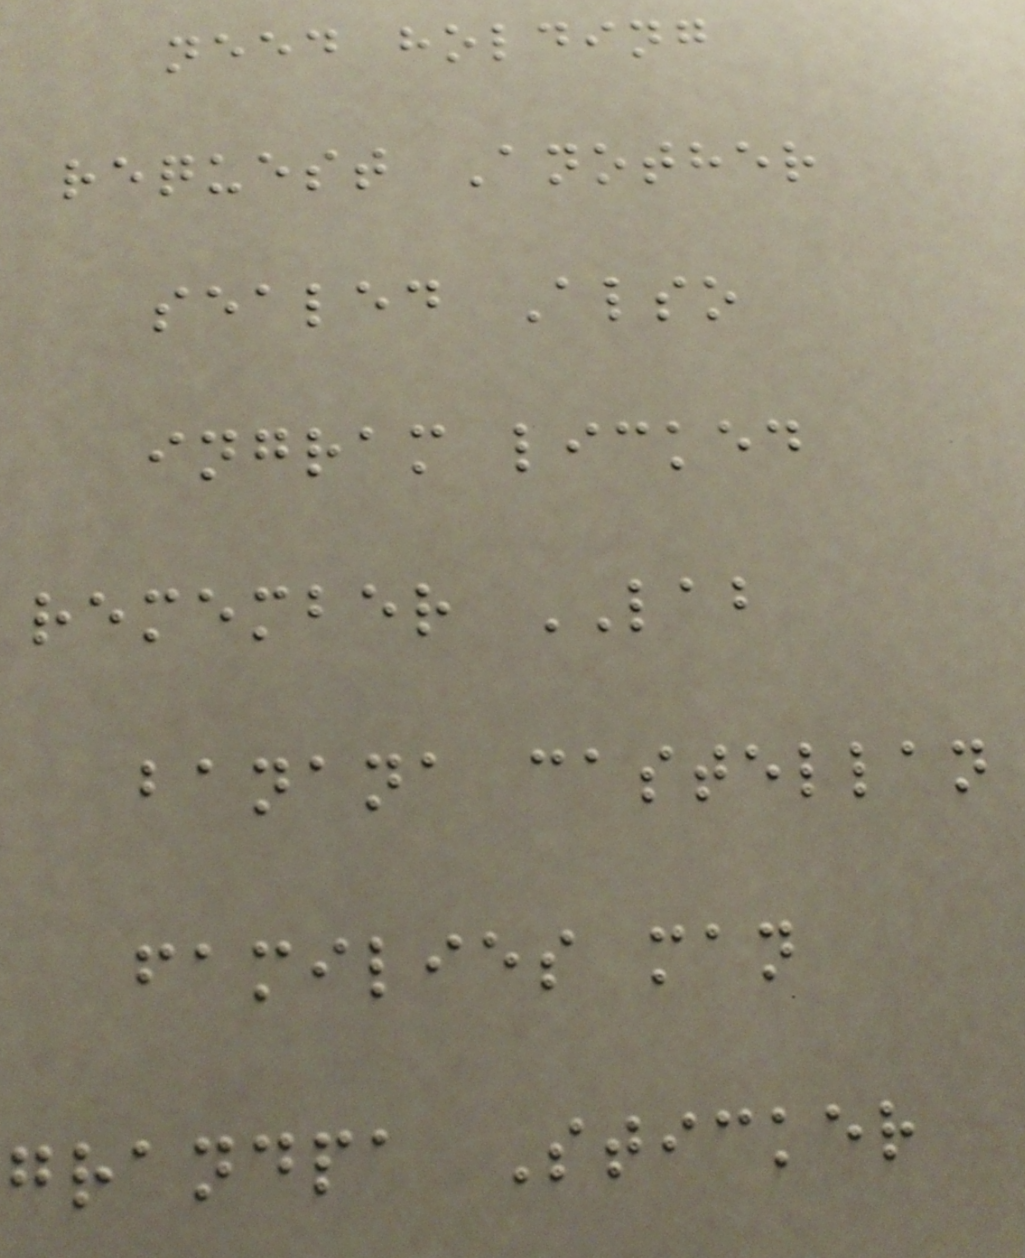need holding
request Another
sealed Also
ingram licked
remember LAB
banana castellan
families man
grandpa Sticker
